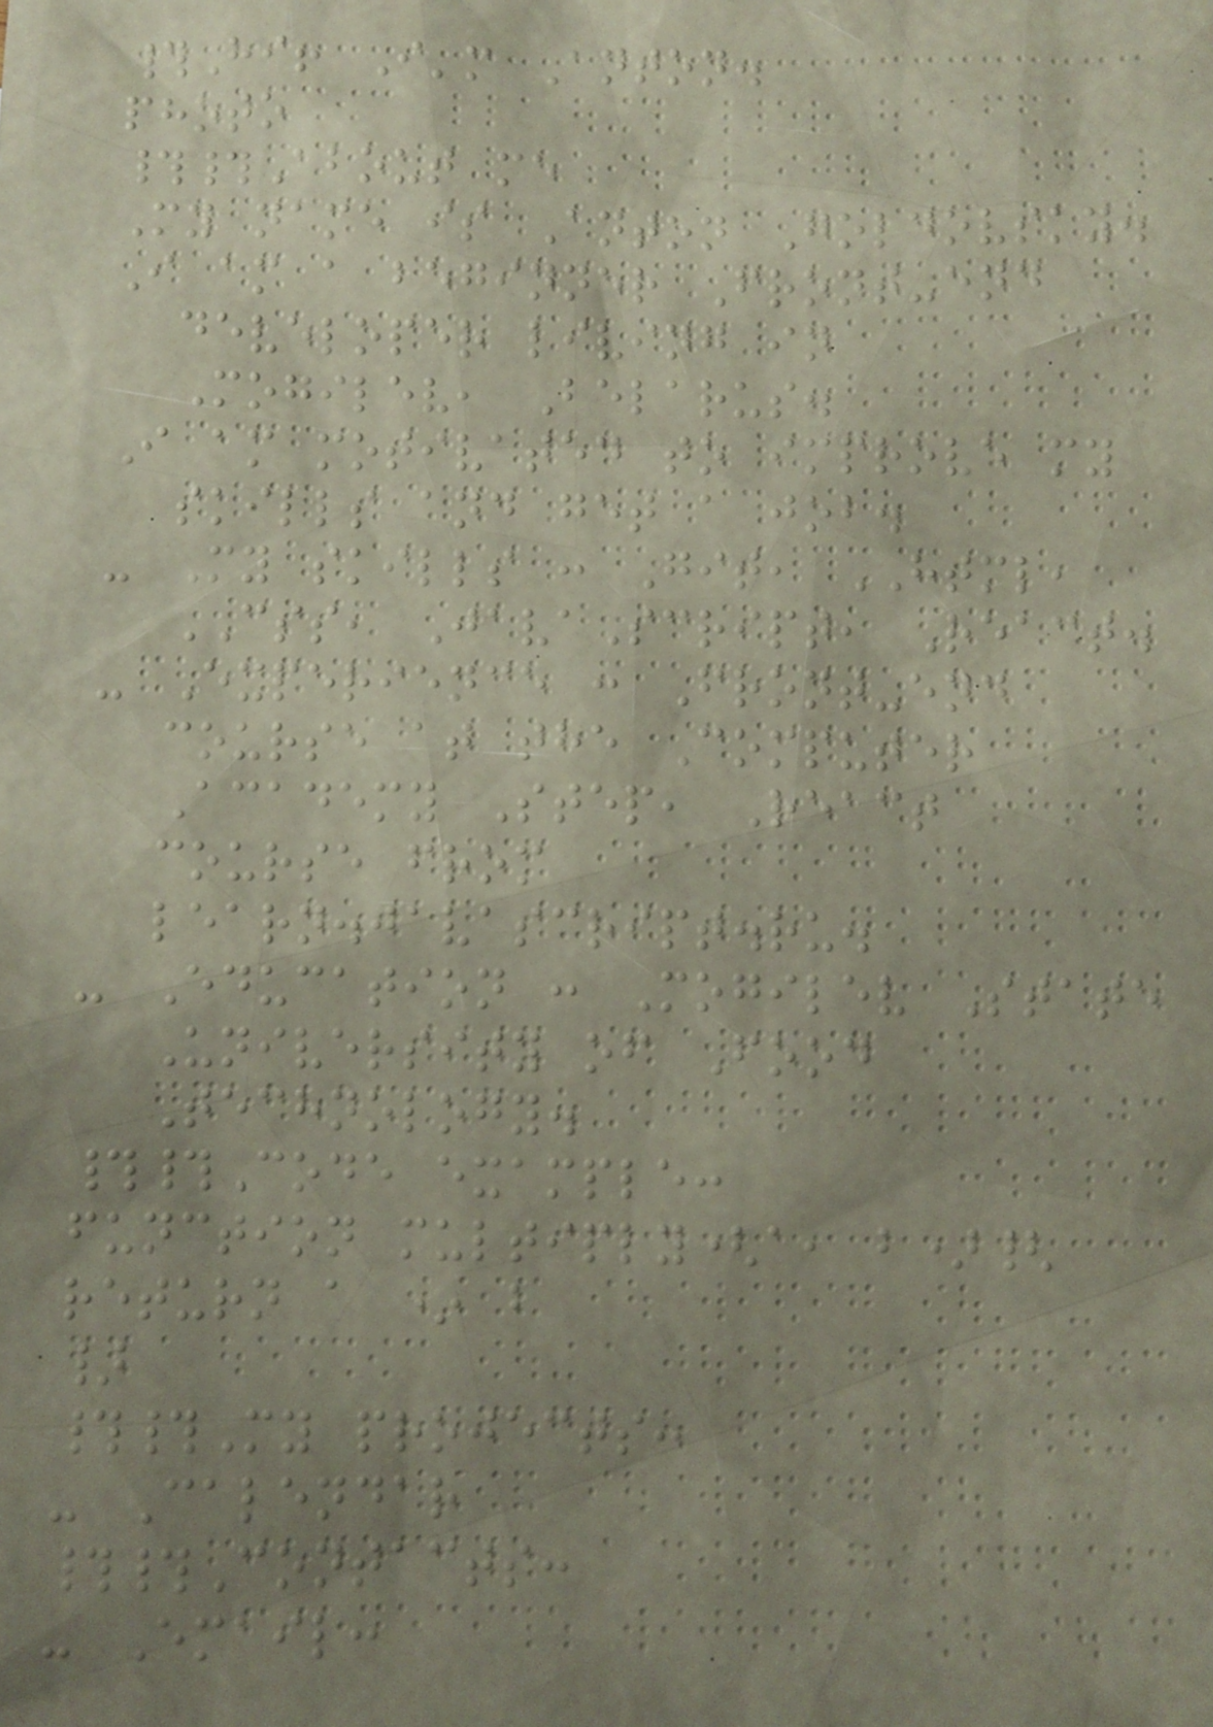#Hi! I'm Anton.
photo
##About me
My name is Anton Goldovsky.
I am a beginner Front-end
developer living in
Mogilev, Belarus.
I am motivated to improve my
skills and get a job.
- My skills : Git, HTML,
CSS, JavaScript, React.
- Experience : Front-end
course at the Computer
Academy Step, React
course from
learn.javascript.ru.
- Education : Mogilev State
University of Food
Technology.
##Code example:
function multiply(a, b){
return a * b
}
##My projects:
- Calendar
##Contacts:
- Email:
